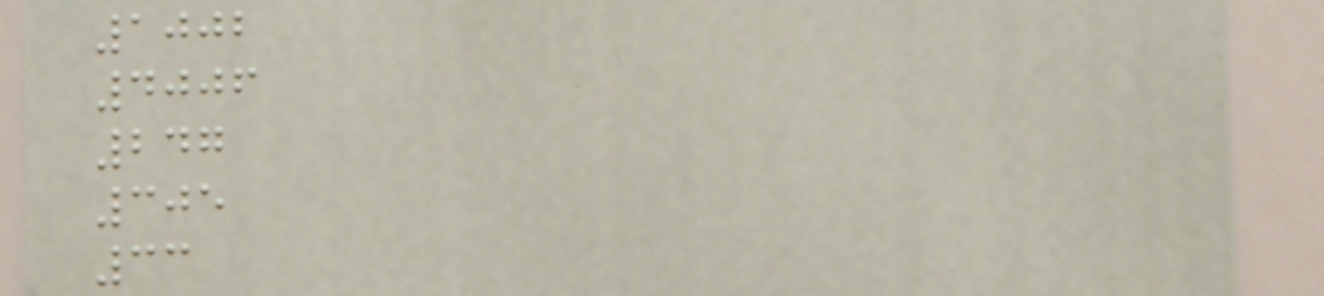1002
4006
247
305
33
